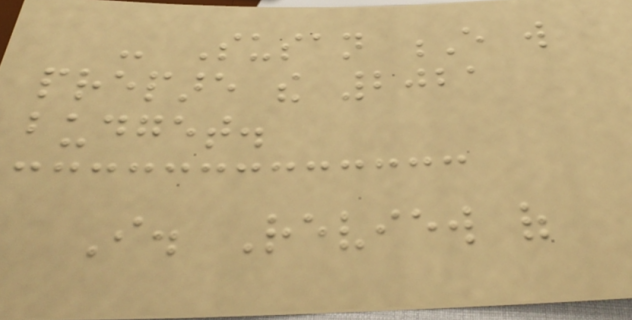- Susan E will
prepare the 2021
budget.
I. Review of
